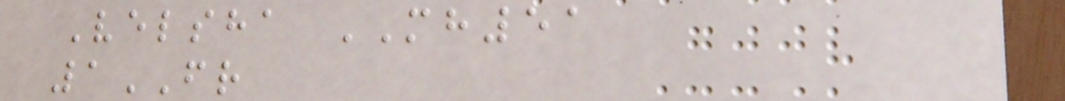Velsha MH51
1FR
